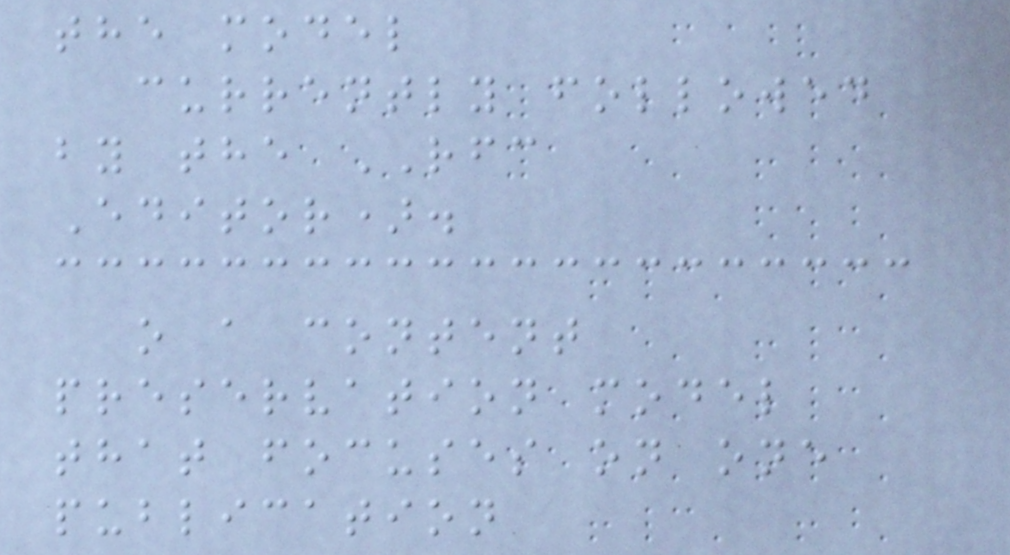the model
currently followed
by the RFC
Editor).
o a content
preservation model
that focuses on one
publication
